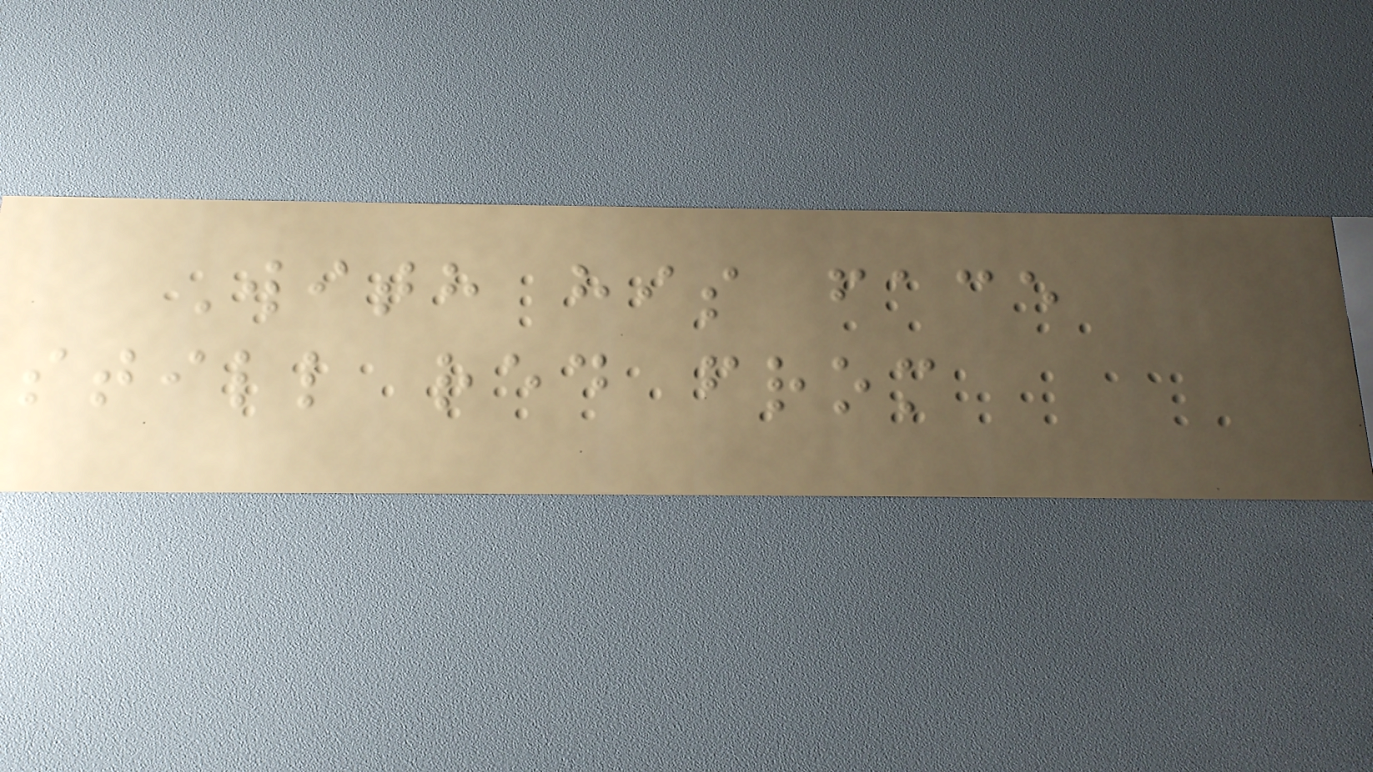With his face
still red from
